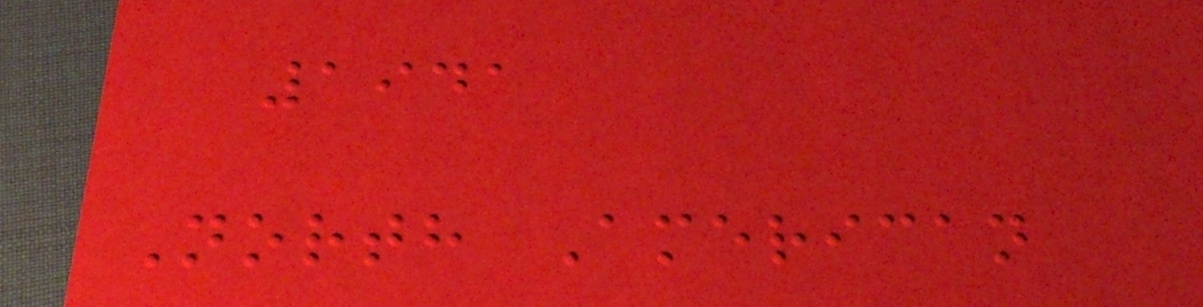1941
North American
